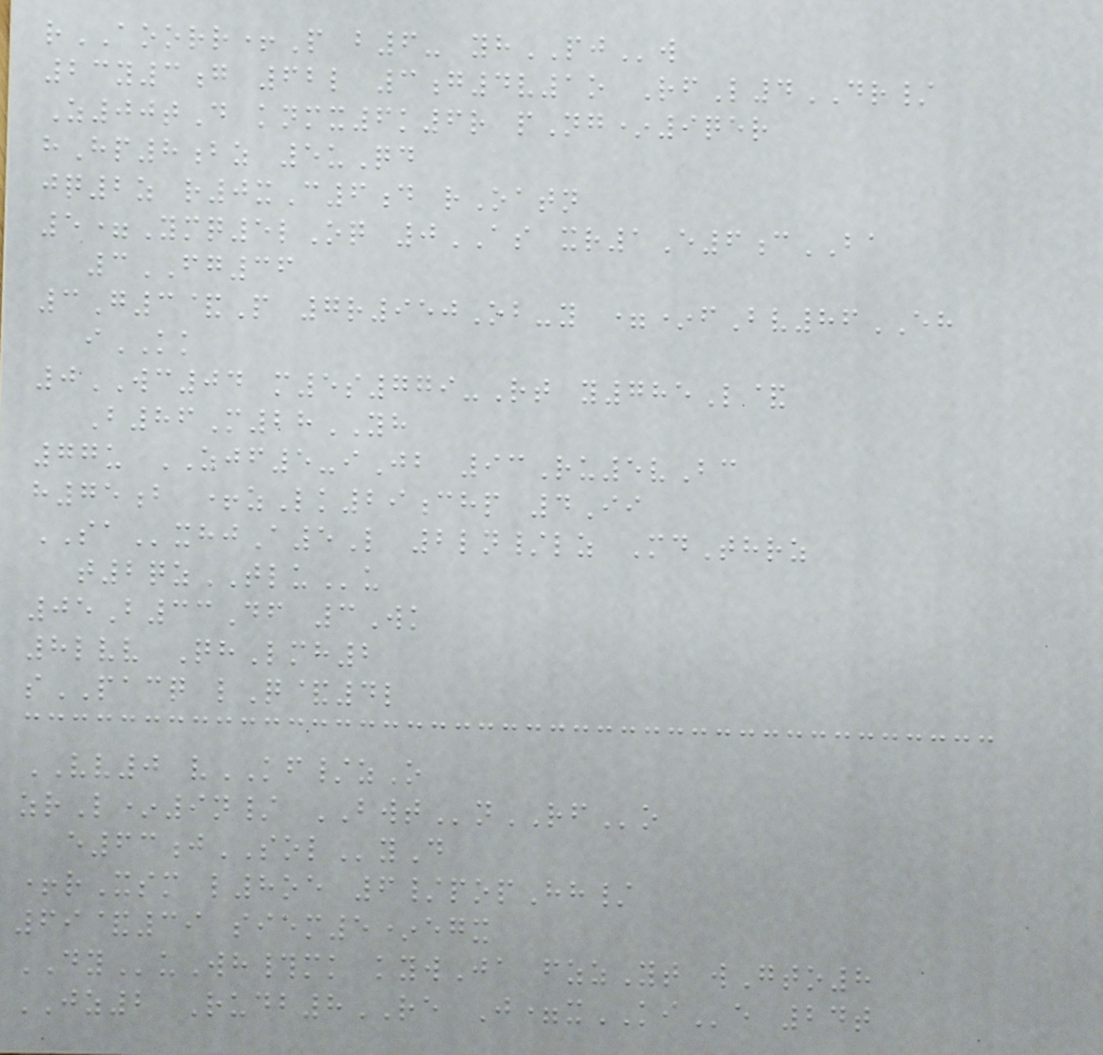rAOORR+P b6- yhPJw
23y3g 62l 3g4v1o RfL4DR/
Z00tD knmx6k6r pNg*9qer
hHp8bz 5uQd
jq2z r0xC6d rOatn
5=Ymq5lOq 0AS xr1E6cBA
3FG36
3G3&P 7r950Ob-y =*fBv86EH
iKK
0WC04 m5s779-Rt y785L&
B86M28YH
77u ZJF5-iJb 93Ru5vBc
h75b +zLk29chp 4Ii
SAxhjA5L 2ln/lz MdThrz
t2qzTLUu
05B33Df 3Wk
8lvv QhLmh2
sPACQ lQ&4l
VV0 vKF/zO
zrL*9n/ BWTnRFo
e63jSOLyD
+rXsm l8oe 6/popHh/
69&39 siem5*egx
DYuWh#mk kywJa fzzYt wGto8
JZ2 Rudb8RE J=xKIe 24t
